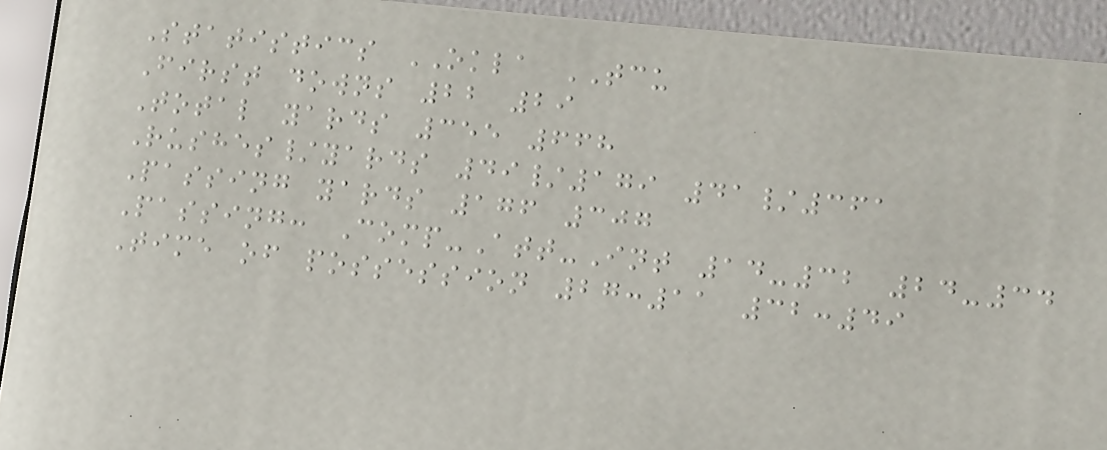Statistics OKLA TCU
First downs 22 29
Total yards 355 668
Rushes/yards 49/179 41/361
Passing yards 176 307
Passing: Comp-Att-Int 14-32 24-34
Time of possession 27:11 32:49
